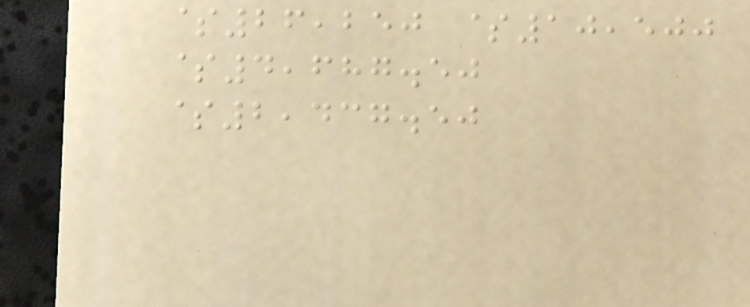$26,250 $10,500
$4,687.50
$2,437.50
